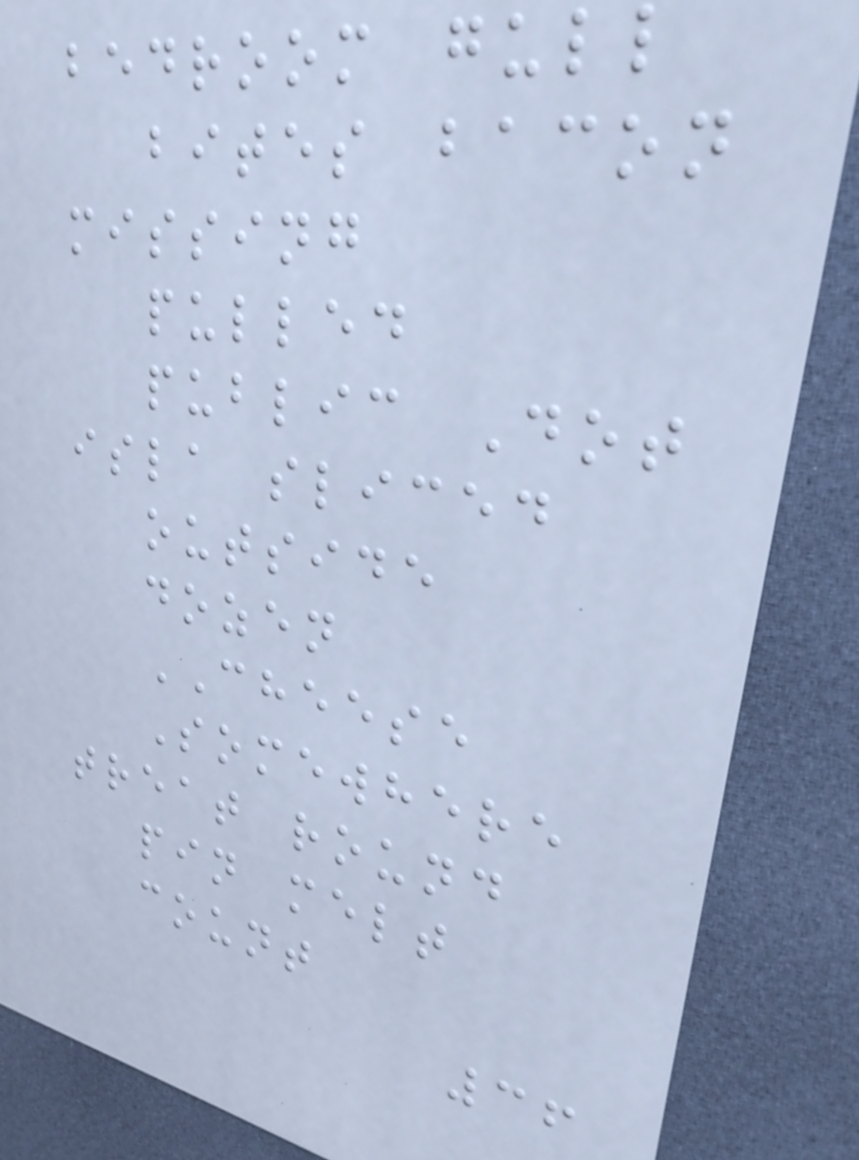bedroom gull
bites bacon
missing
pulled
public Dot
isla sliced
outside
dozen
CHEESE
Somewhere
treat round
pin melt
count
36
